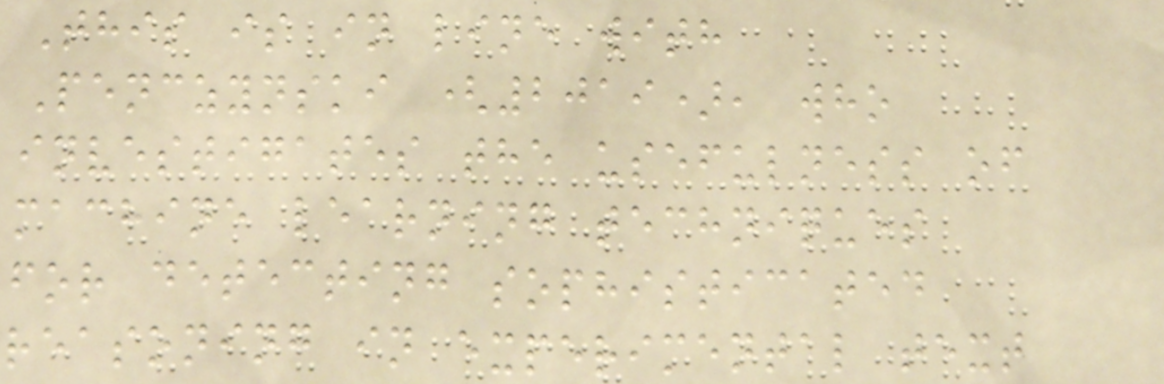This is in line with
Penczynski (2019), who
investigates the usefulness of
machine learning techniques
for detecting sophisticated
reasoning in experimental text
